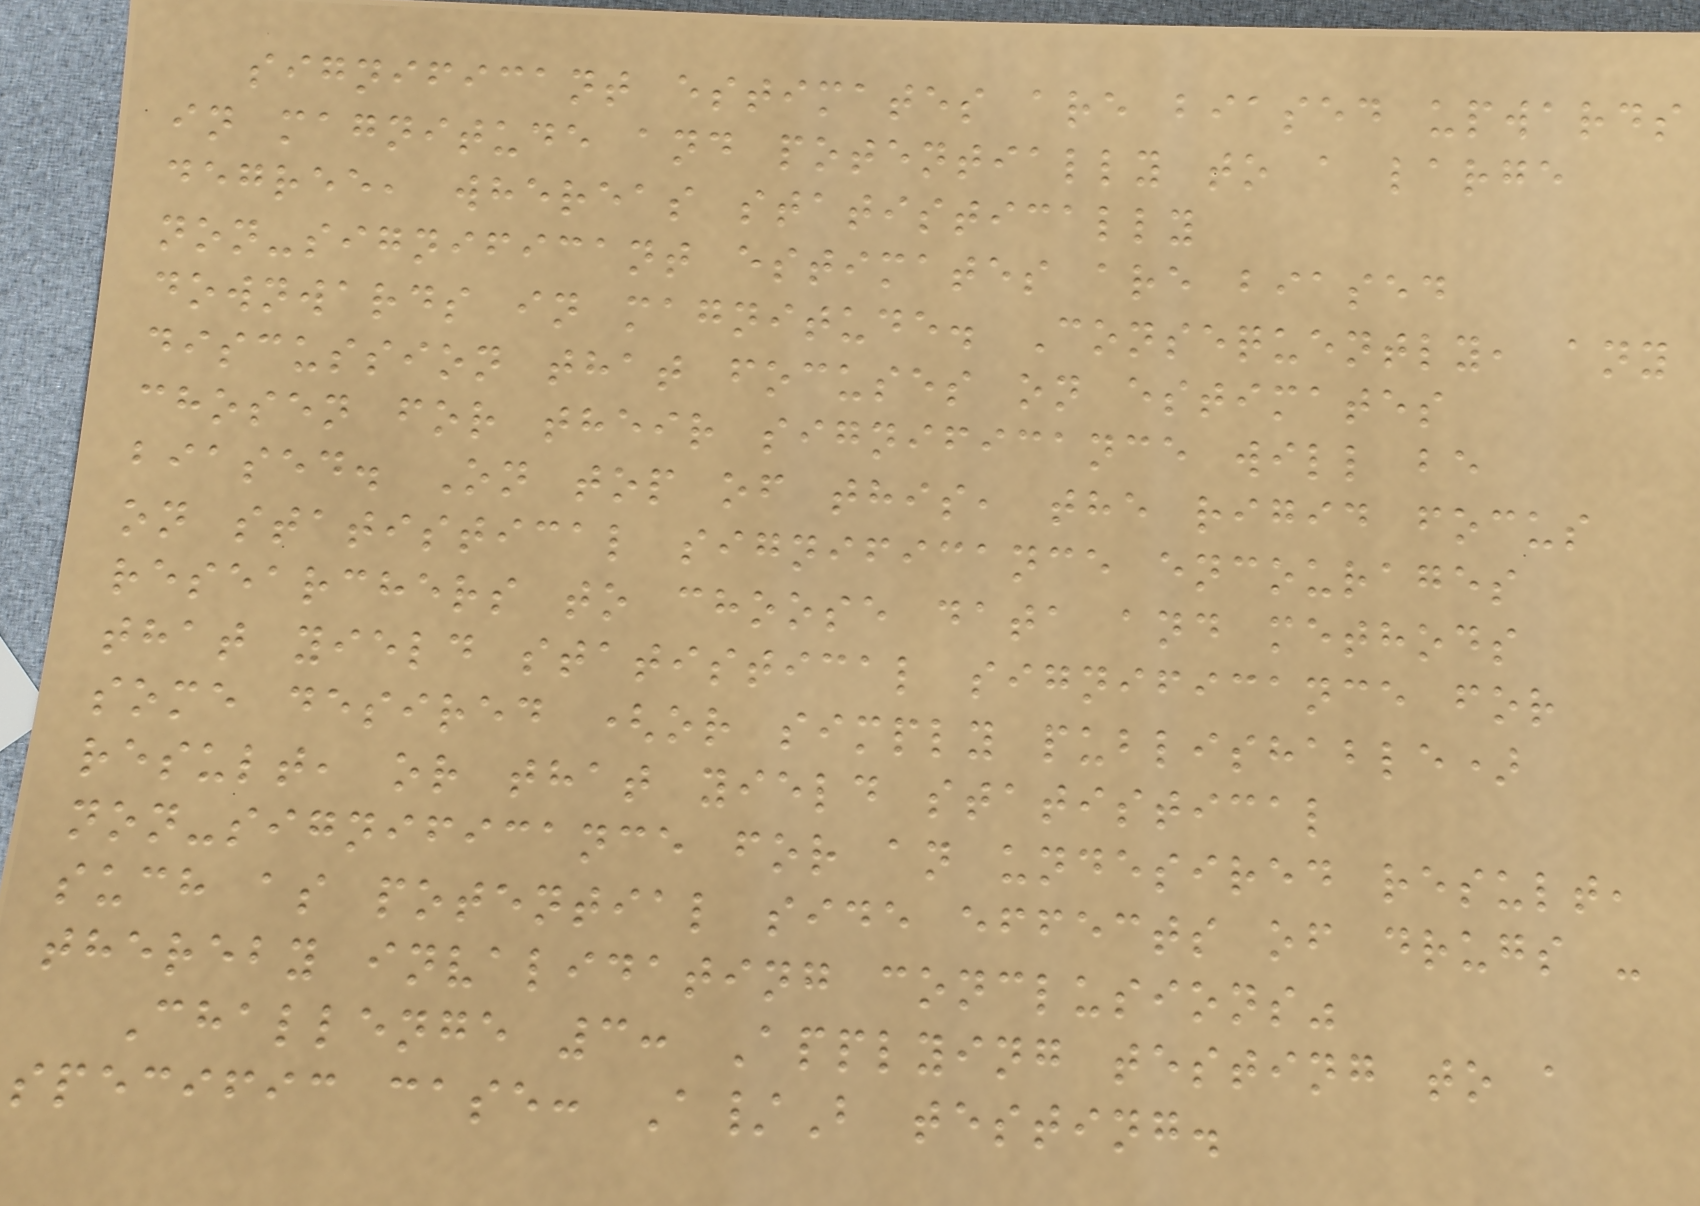significant estimates are biased upwards
in magnitude and potentially to a large
degree, whereas statistically
non-significant estimates are biased
downwards in magnitude. Consequently, any
discussion that focuses on estimates
chosen for their significance will be
biased. On top of this, the rigid focus
on statistical significance encourages
researchers to choose data and methods
that yield statistical significance for
some desired (or simply publishable)
result, or that yield statistical
non-significance for an undesired result,
such as potential side effects of drugs -
thereby invalidating conclusions"
Challenge 3: Applying testing to a
specific case: A/B testing.
